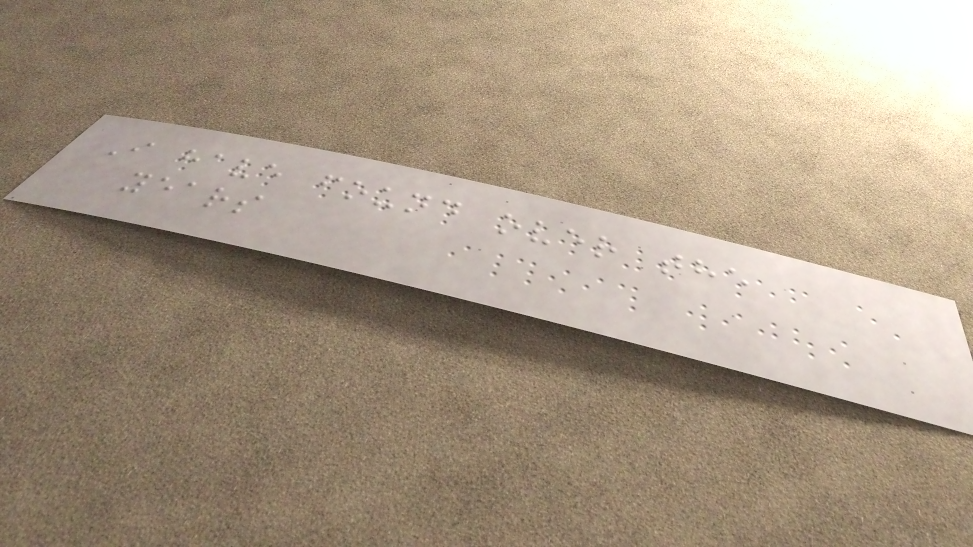I have found over the
years
